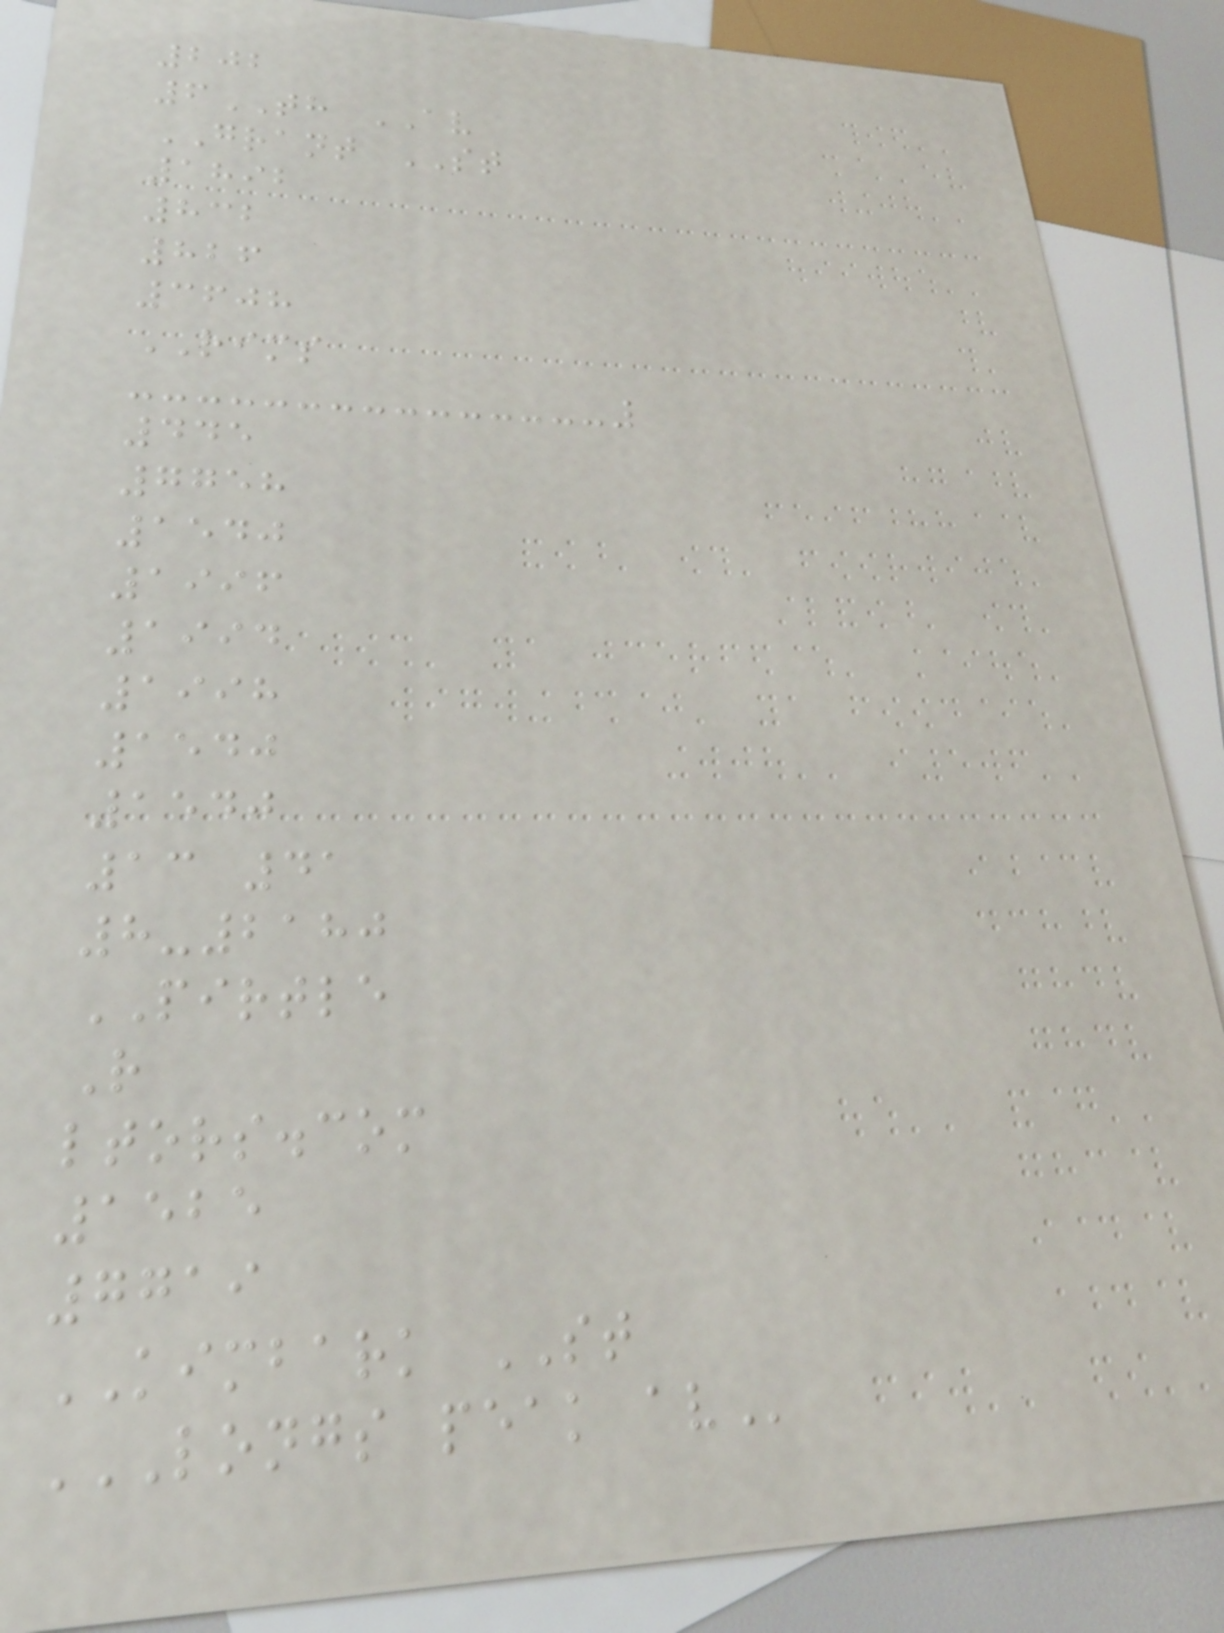202
6TH AV
GRANT ST
1892
832
826
3608
RIMS
445
7758
1540
1996
1994
1998
1540
1540
13 41
8-2180
PIRTLE
R
ltors.com
1525
7719
KIMBARK ST
LONGS PEAK AV
